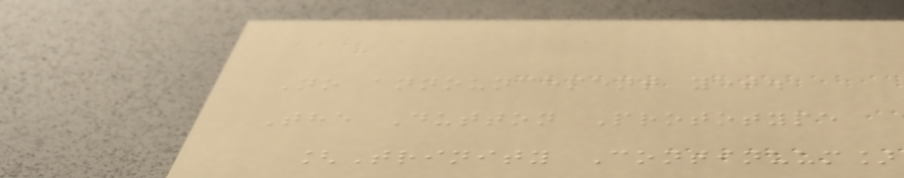No announcement yet.
The Dutton Prototype
[Trinity Continuum]
